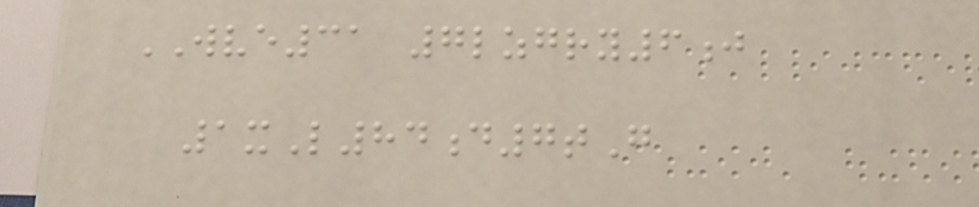WVE31 7lzgry6j
1xL84d7tG
